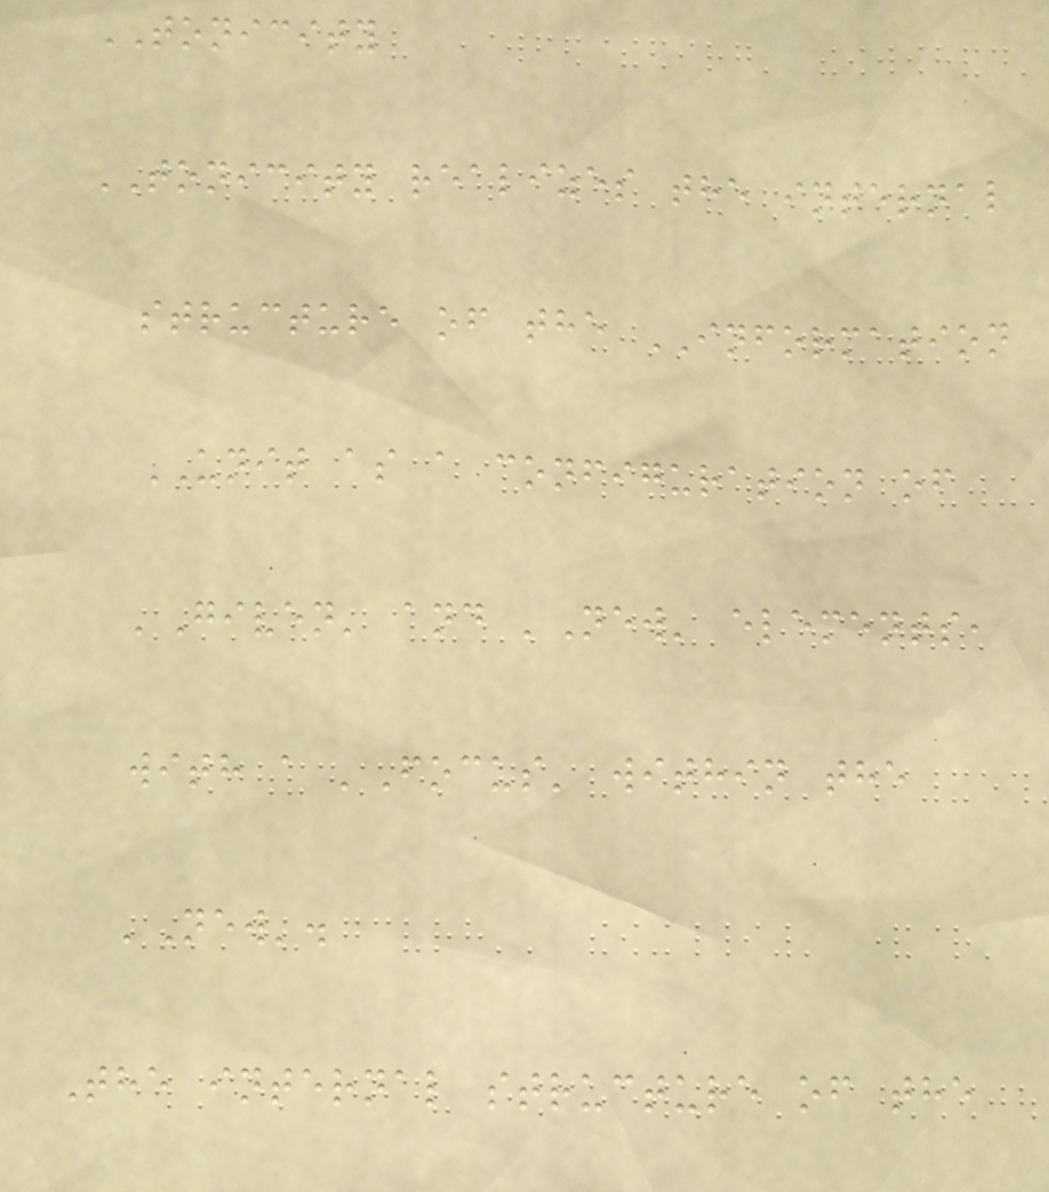TONICITY
TONICITY realizes the internal
structure of the INFORMATION
UNIT as a configuration of
'Given' and 'New' elements,
with a 'Focus' within the
'New'.
The internal structure of the
